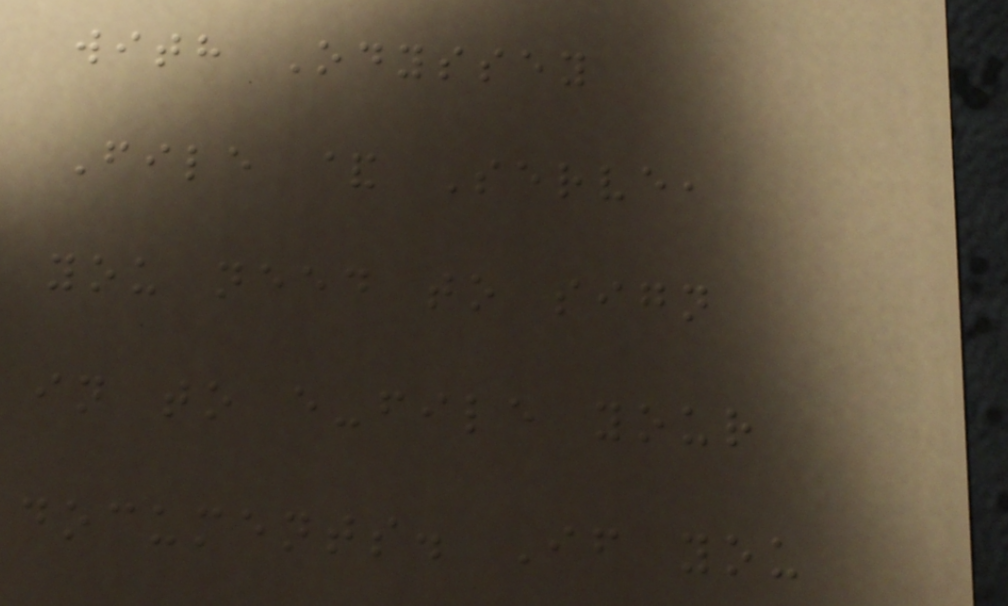with Odyssey
File & Serve,
you need to sign
in to e-file your
documents. If you
